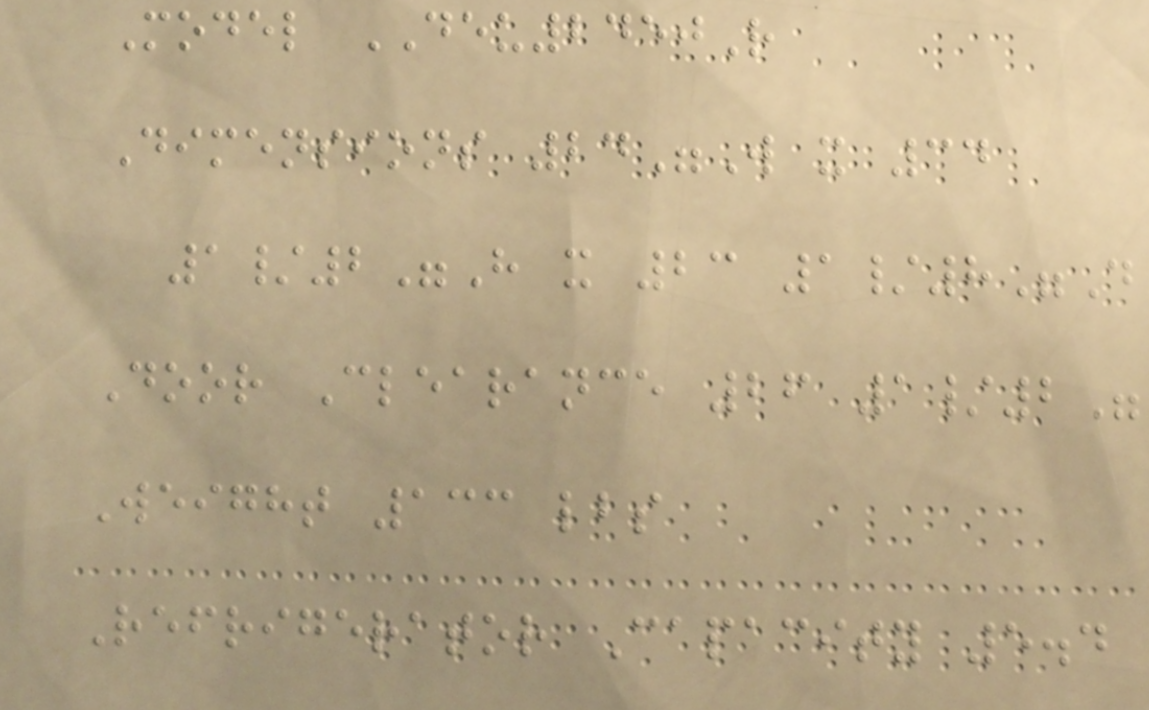Model DEU2450R
Dimensions 24"W x 34
1/2"H x 23 1/8"D
Door Clearance 26 1/2"
Weight 133 lbs
Refrigerator Capacity 5.4
